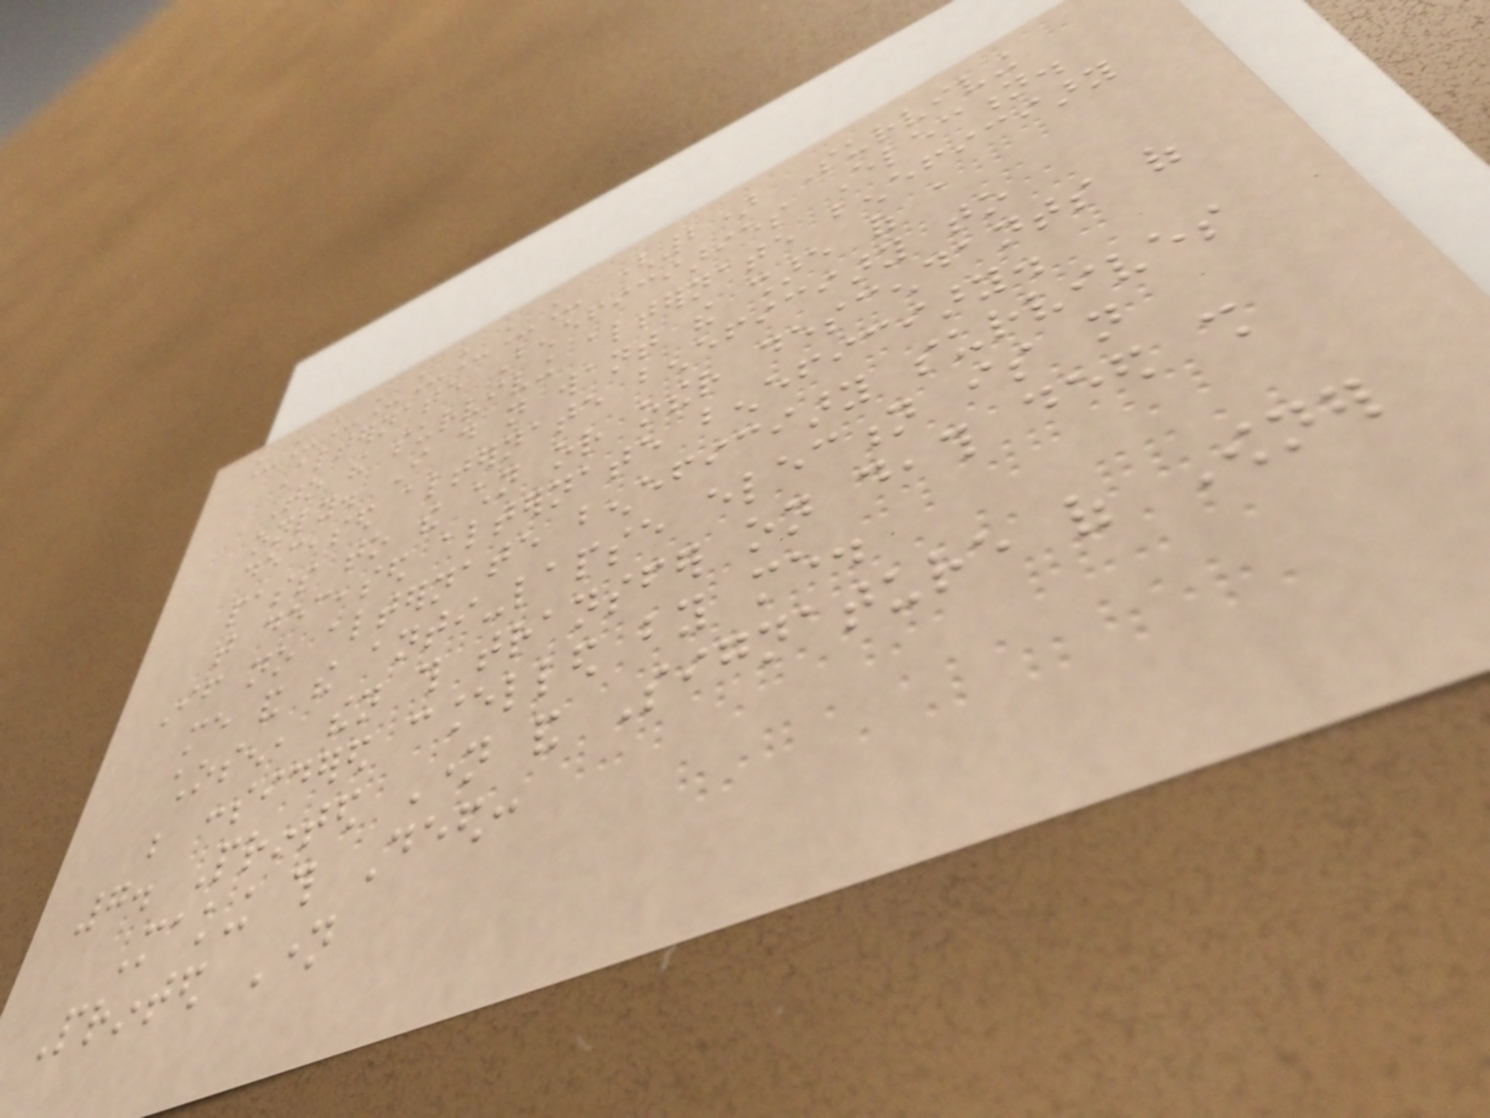________ (2) Surviving
Alternate Beneficiaries Election.
To the surviving alternate beneficiary
only. I do not want the share of a
deceased alternate beneficiary to
pass to the children or other descendants of
that deceased alternate beneficiary.
If no alternate beneficiary survives
me and the anti-lapse election is not
chosen, then this transfer on death deed shall
be considered cancelled by me.
7. Printed Name and Signature of Owner
Making this Deed:
Printed Name
